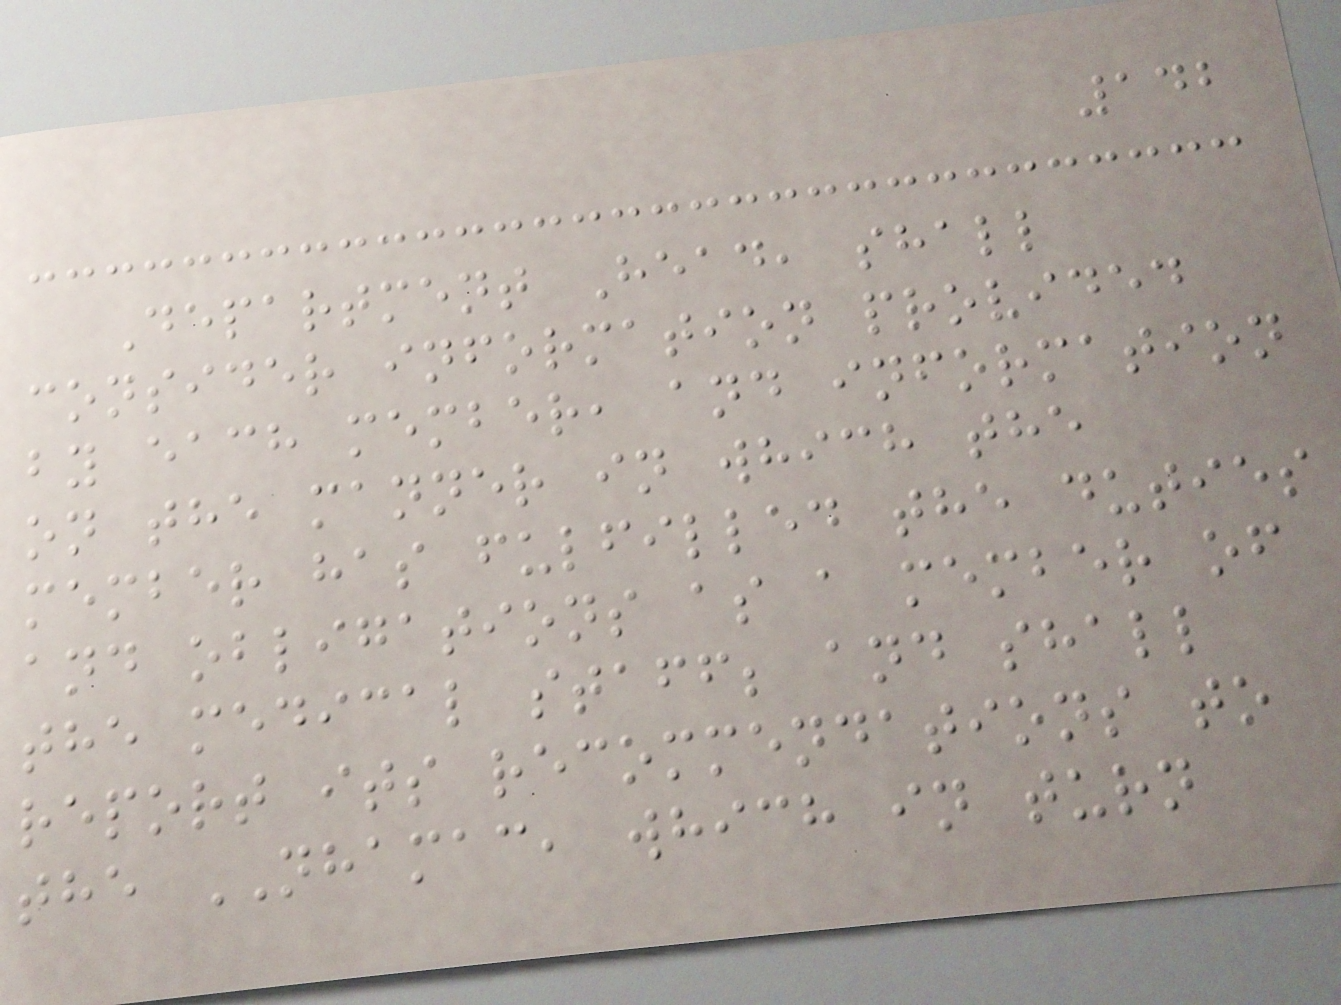142
Department Head, shall
consider information provided
by each member, and information
on the manner in which the
member has fulfilled the duties
and obligations as a member of
the medical staff; and shall
report its recommendations to
the NHAMAC, which in turn
